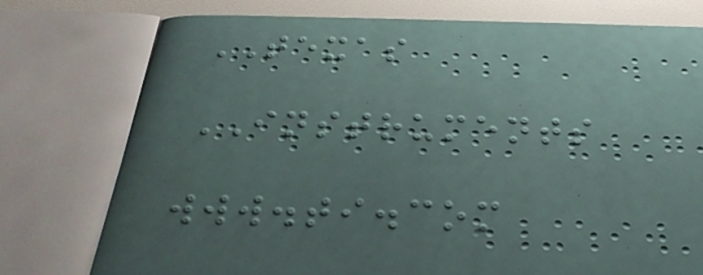TEXAS
INSTRUMENTS
www.ti.com
